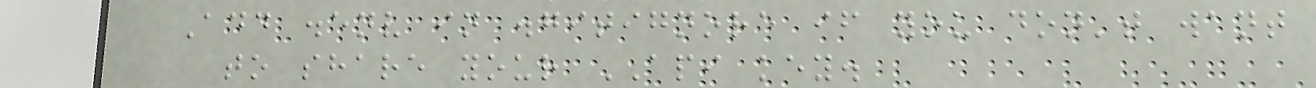Add .env in .gitignore if you don't want
to share your API key.
